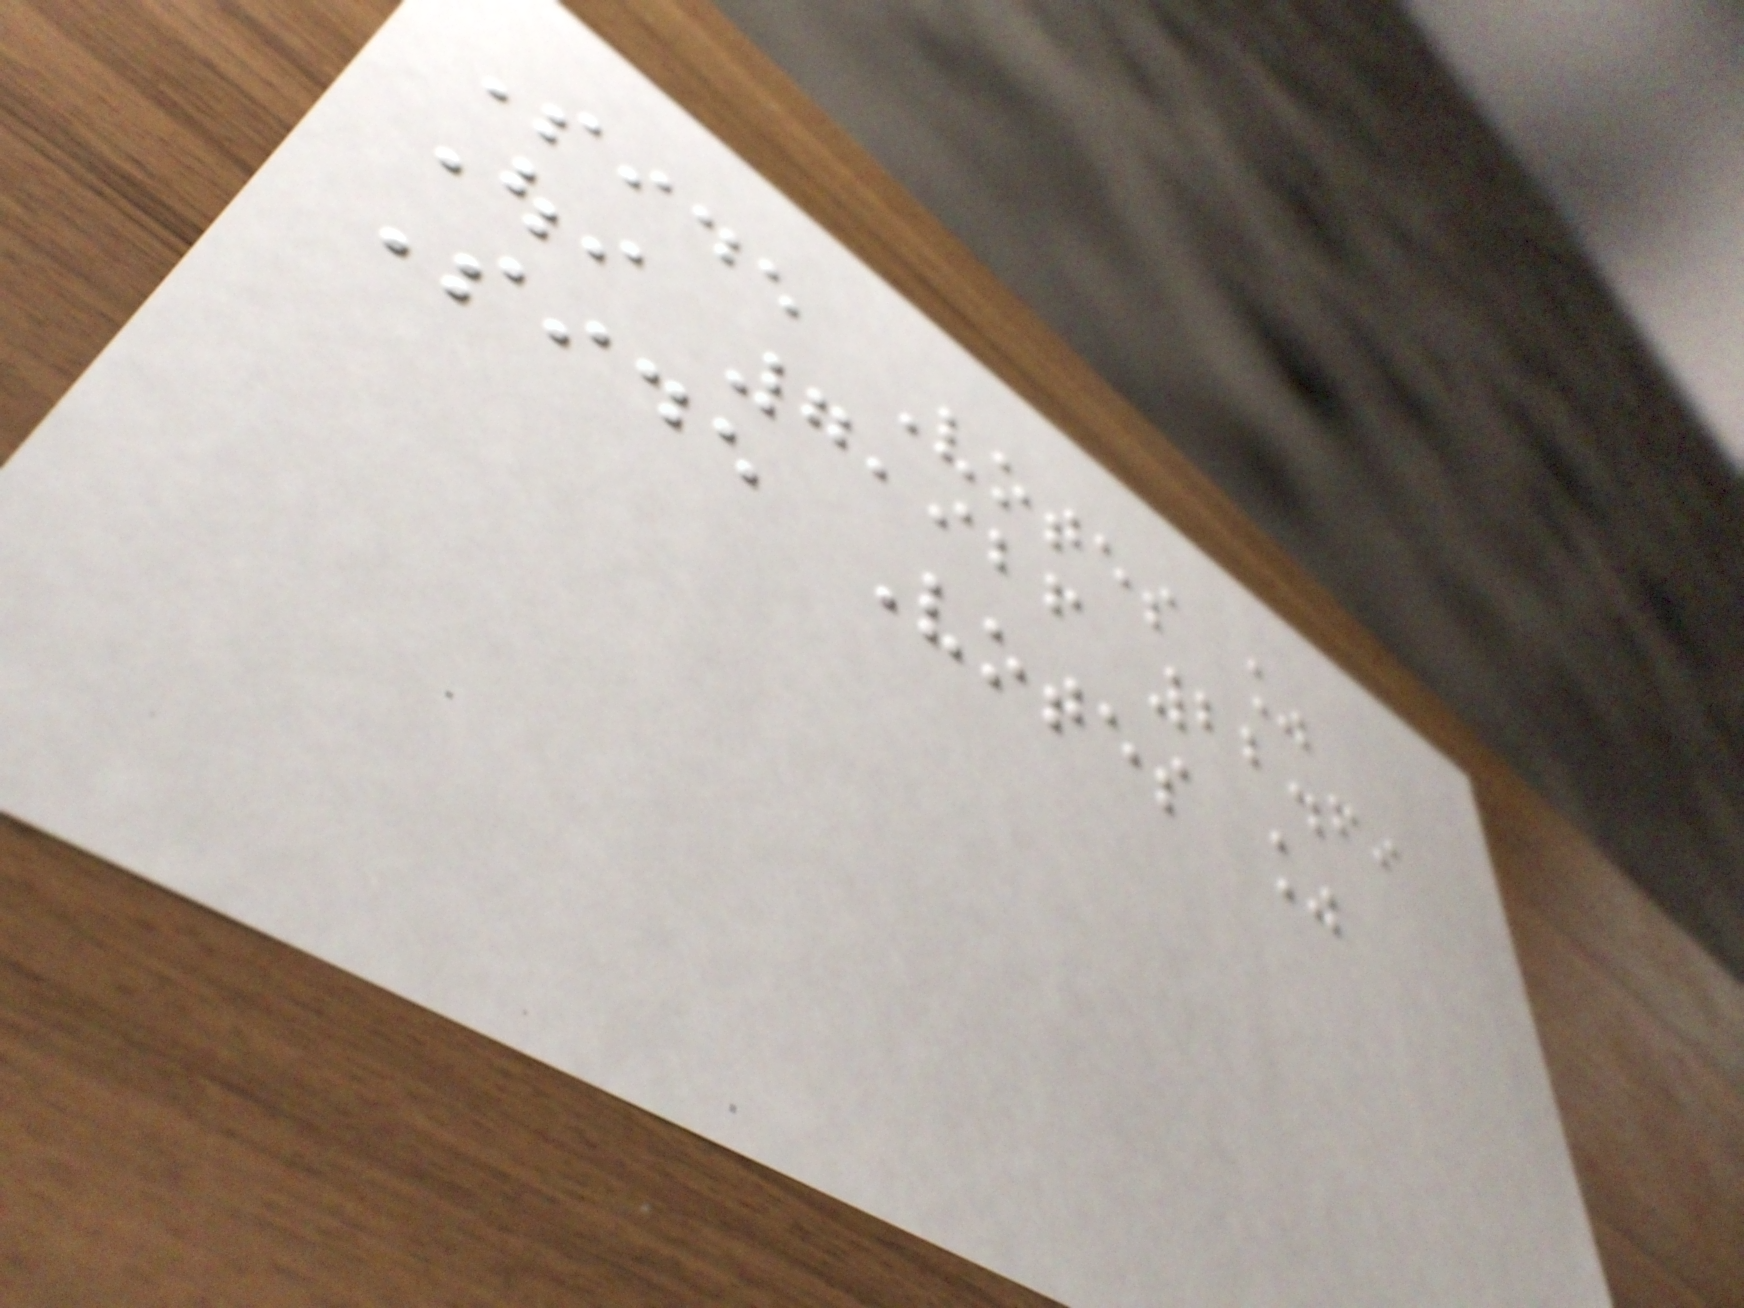Side Votes %
Oui 7,926 22.69
Side Votes %
